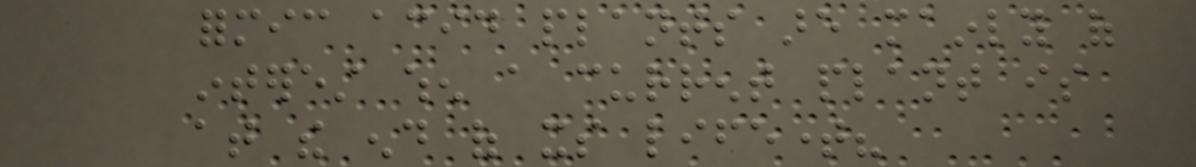formic acid plants are mainly of
interest when a current plant is
at the end of its lifetime?
